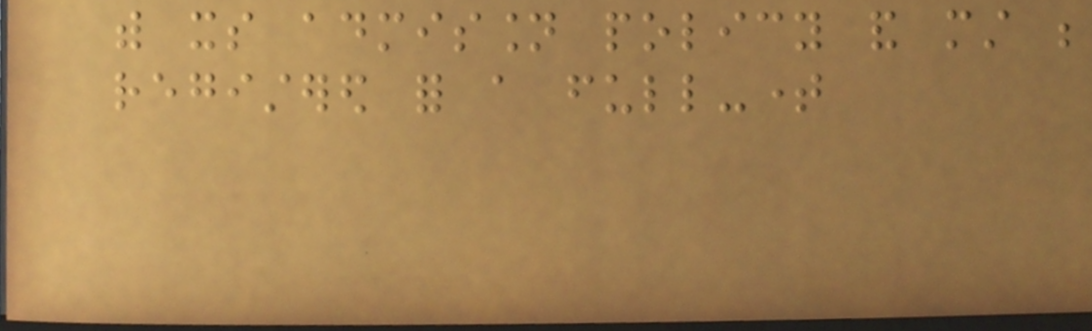with its admission policy and must be
registered for a full-time
